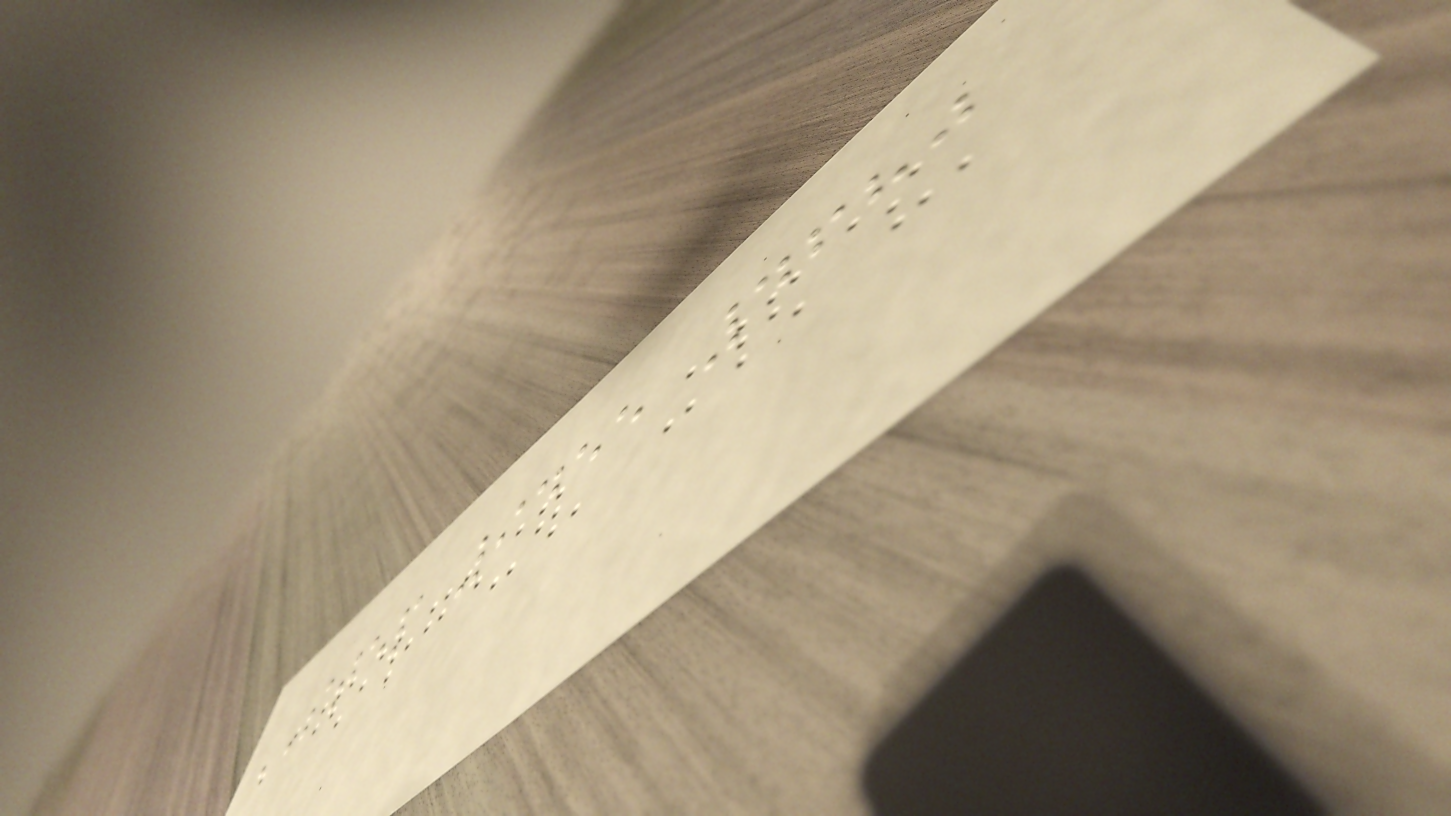STEP 9455 4680
